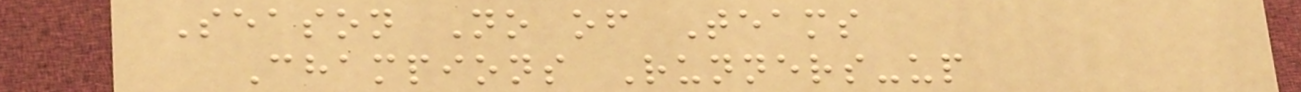Season No of Teams
Champions Runners-up
